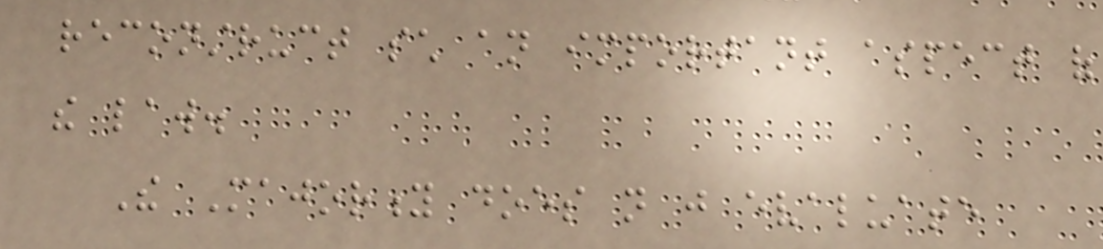reconstruct such an important aspect of
the law.
The Majority does not just evaluate
